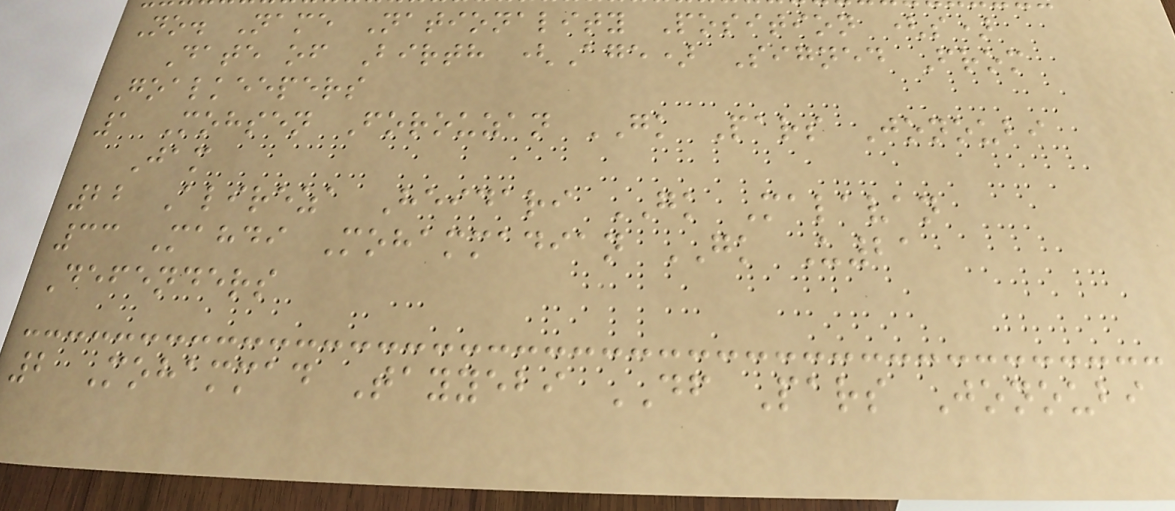No. Name Nationality Position (s)
Date of Birth (Age) Signed From
Goalkeepers
1 Mohsen Forouzan GK Pars Jonoubi
Jam
22 Alireza Heidari GK Malavan
33 Mahdi Mohammadian GK U21
Defenders
2 Mohammad Tayyebi DF Pars Jonoubi
